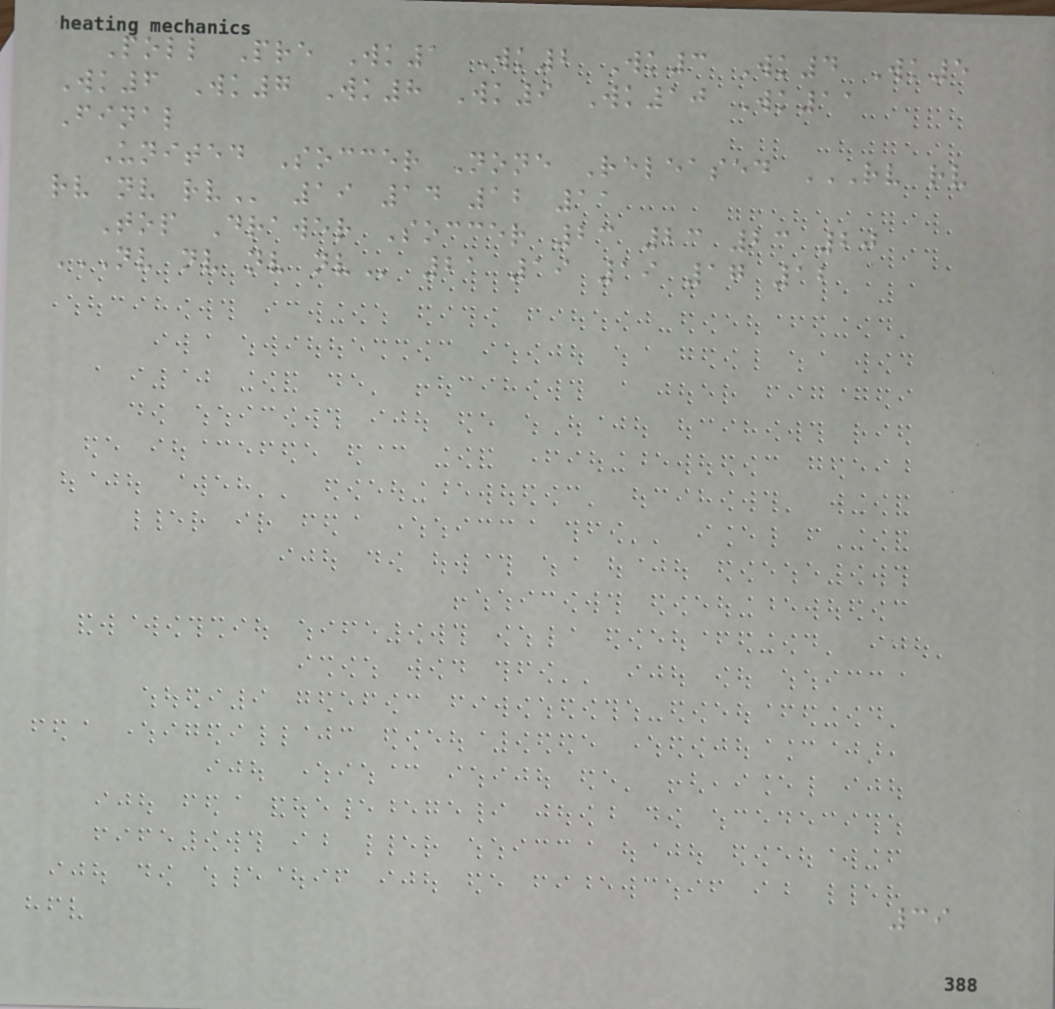Poll Pre Wk1 Wk2 Wk3 Wk4 Wk5
Wk6 Wk7 Wk8 Wk9 Wk10 Wk11
Final
United Soccer None Released RV RV
RV NV RV 19 14 12 11
Top Drawer Soccer 23 23 23 20
NV NV NV NV 21 19 19 17 12
39
